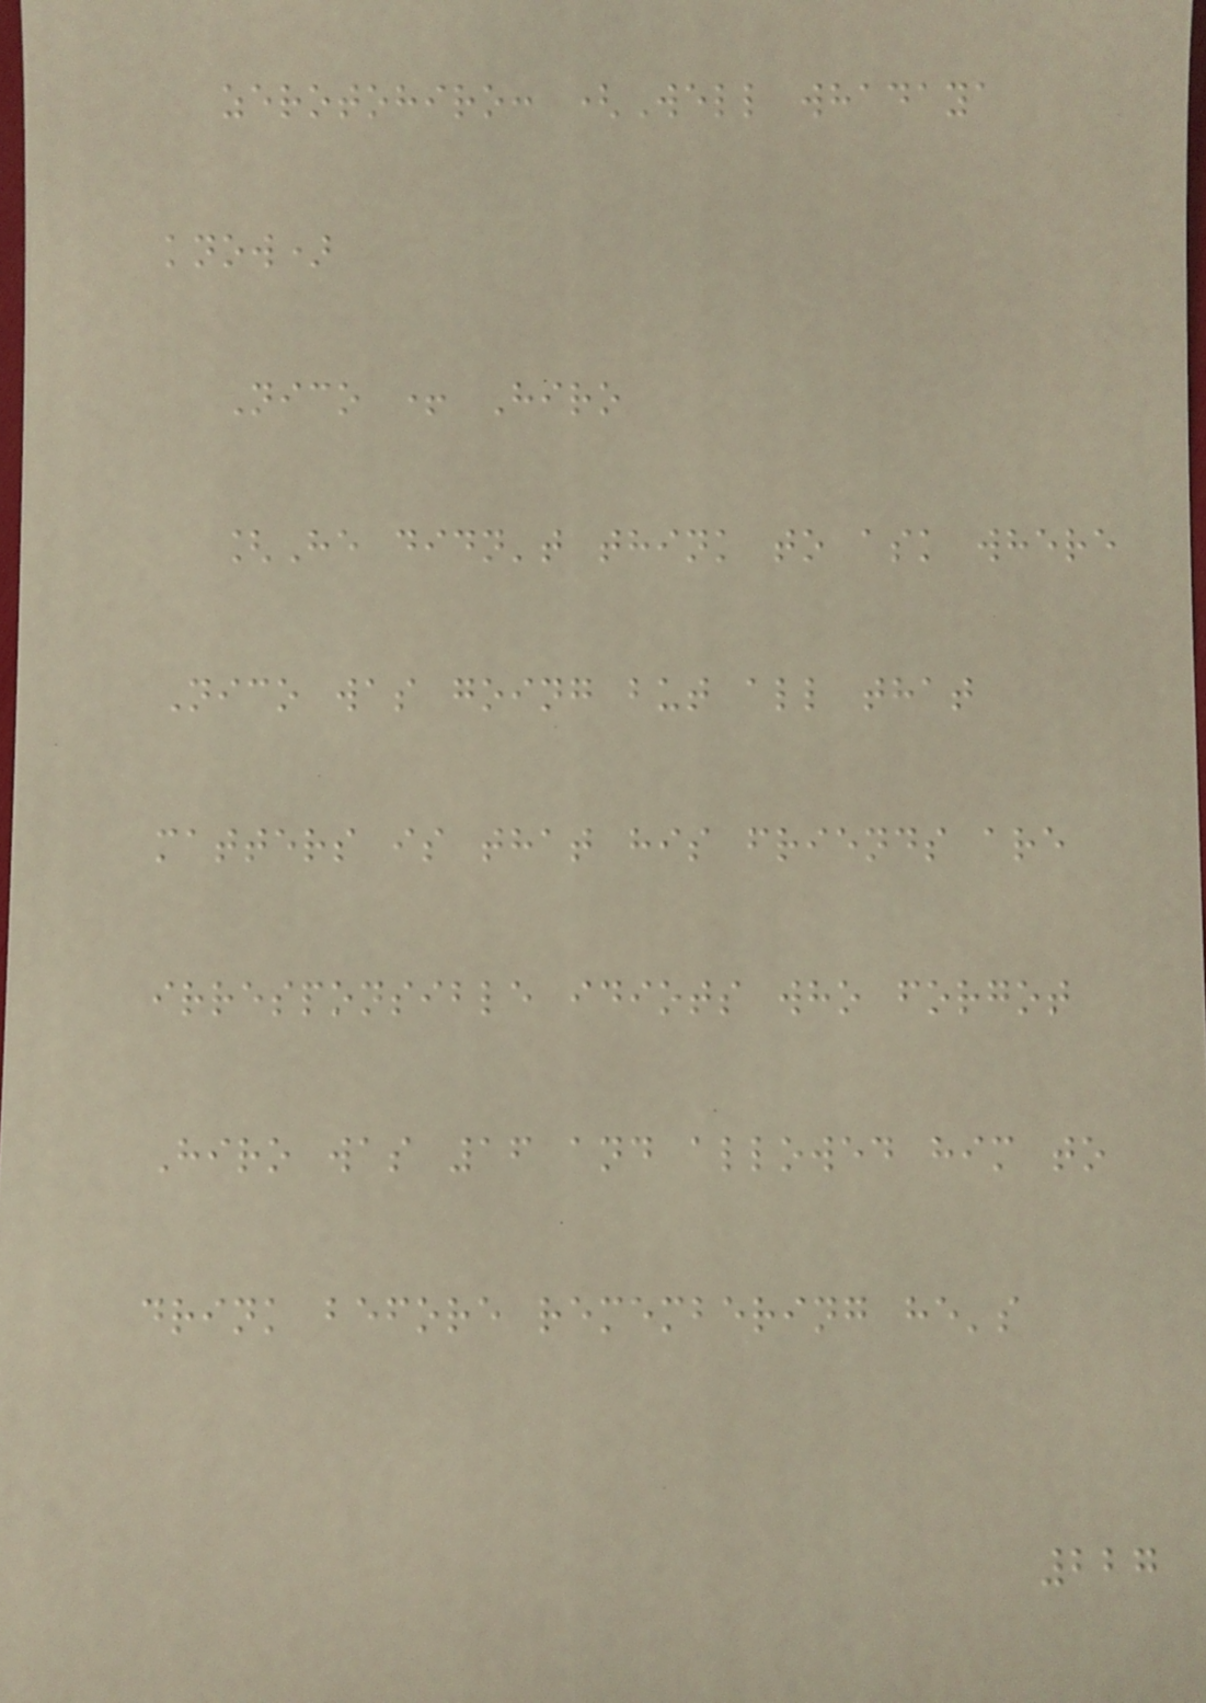zerotohiro: (Well whadaya
know)
Nico + Hiro
[He didn't think to ask where
Nico was going but all that
matters is that his friends are
irresponsible idiots who forgot
Hiro was 16 and allowed him to
drink before remembering he's
227
